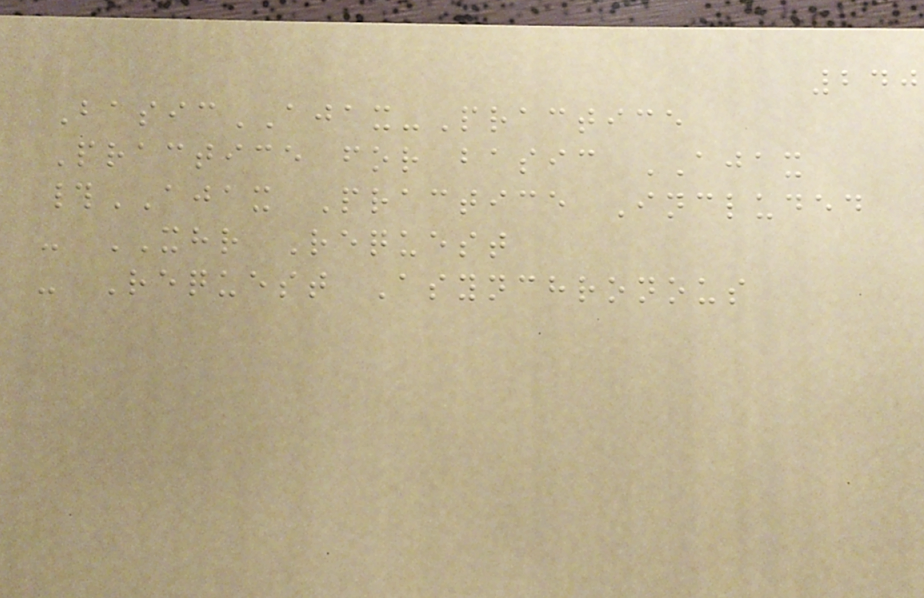240
BasicAJAX-Practice
Practice for basic AJAX
#AJAX Practice Included
- XHR Request
- Request Asynchronous
